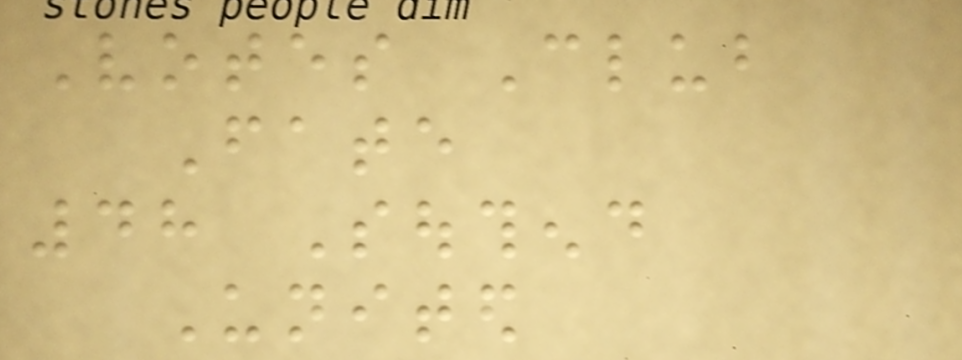Votes Club
Fate
48 Southend
United
